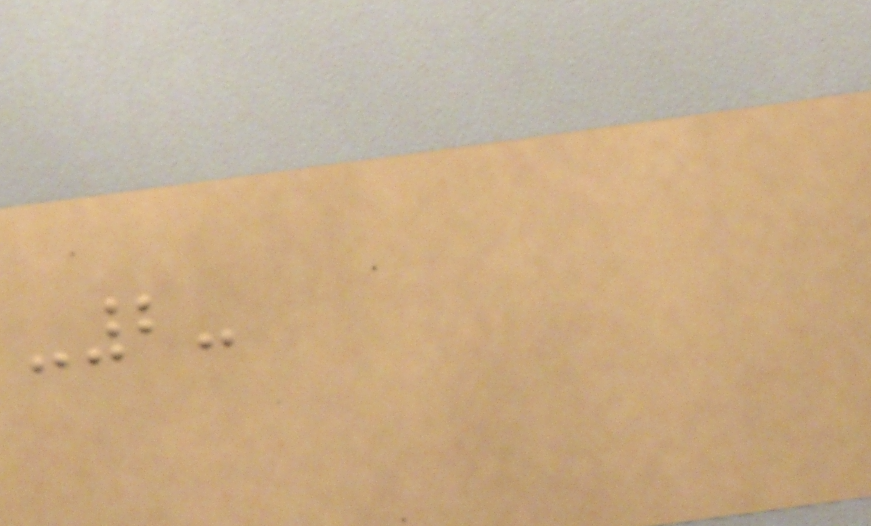-2-
